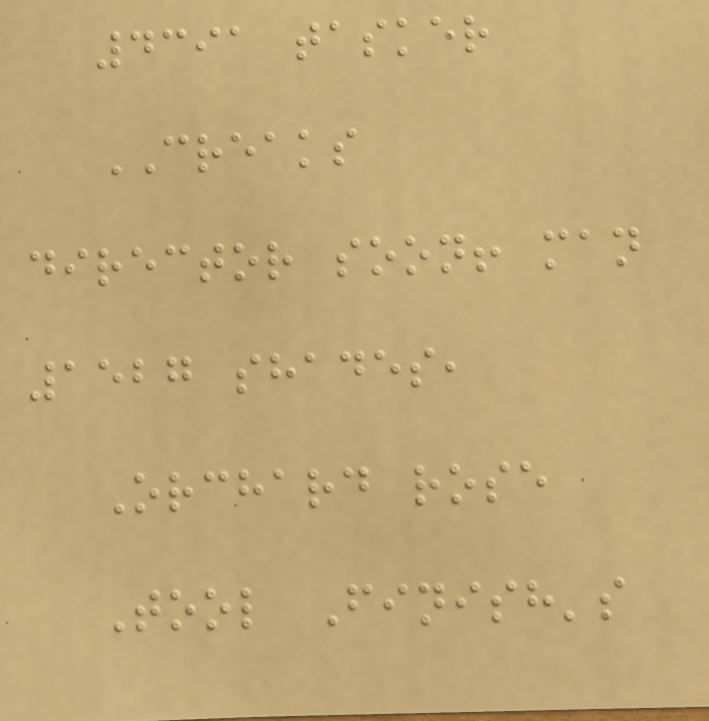4391 tasker
CREAKS
director soon! man
1527 shades,
Orchard rose
Tool Finish's
